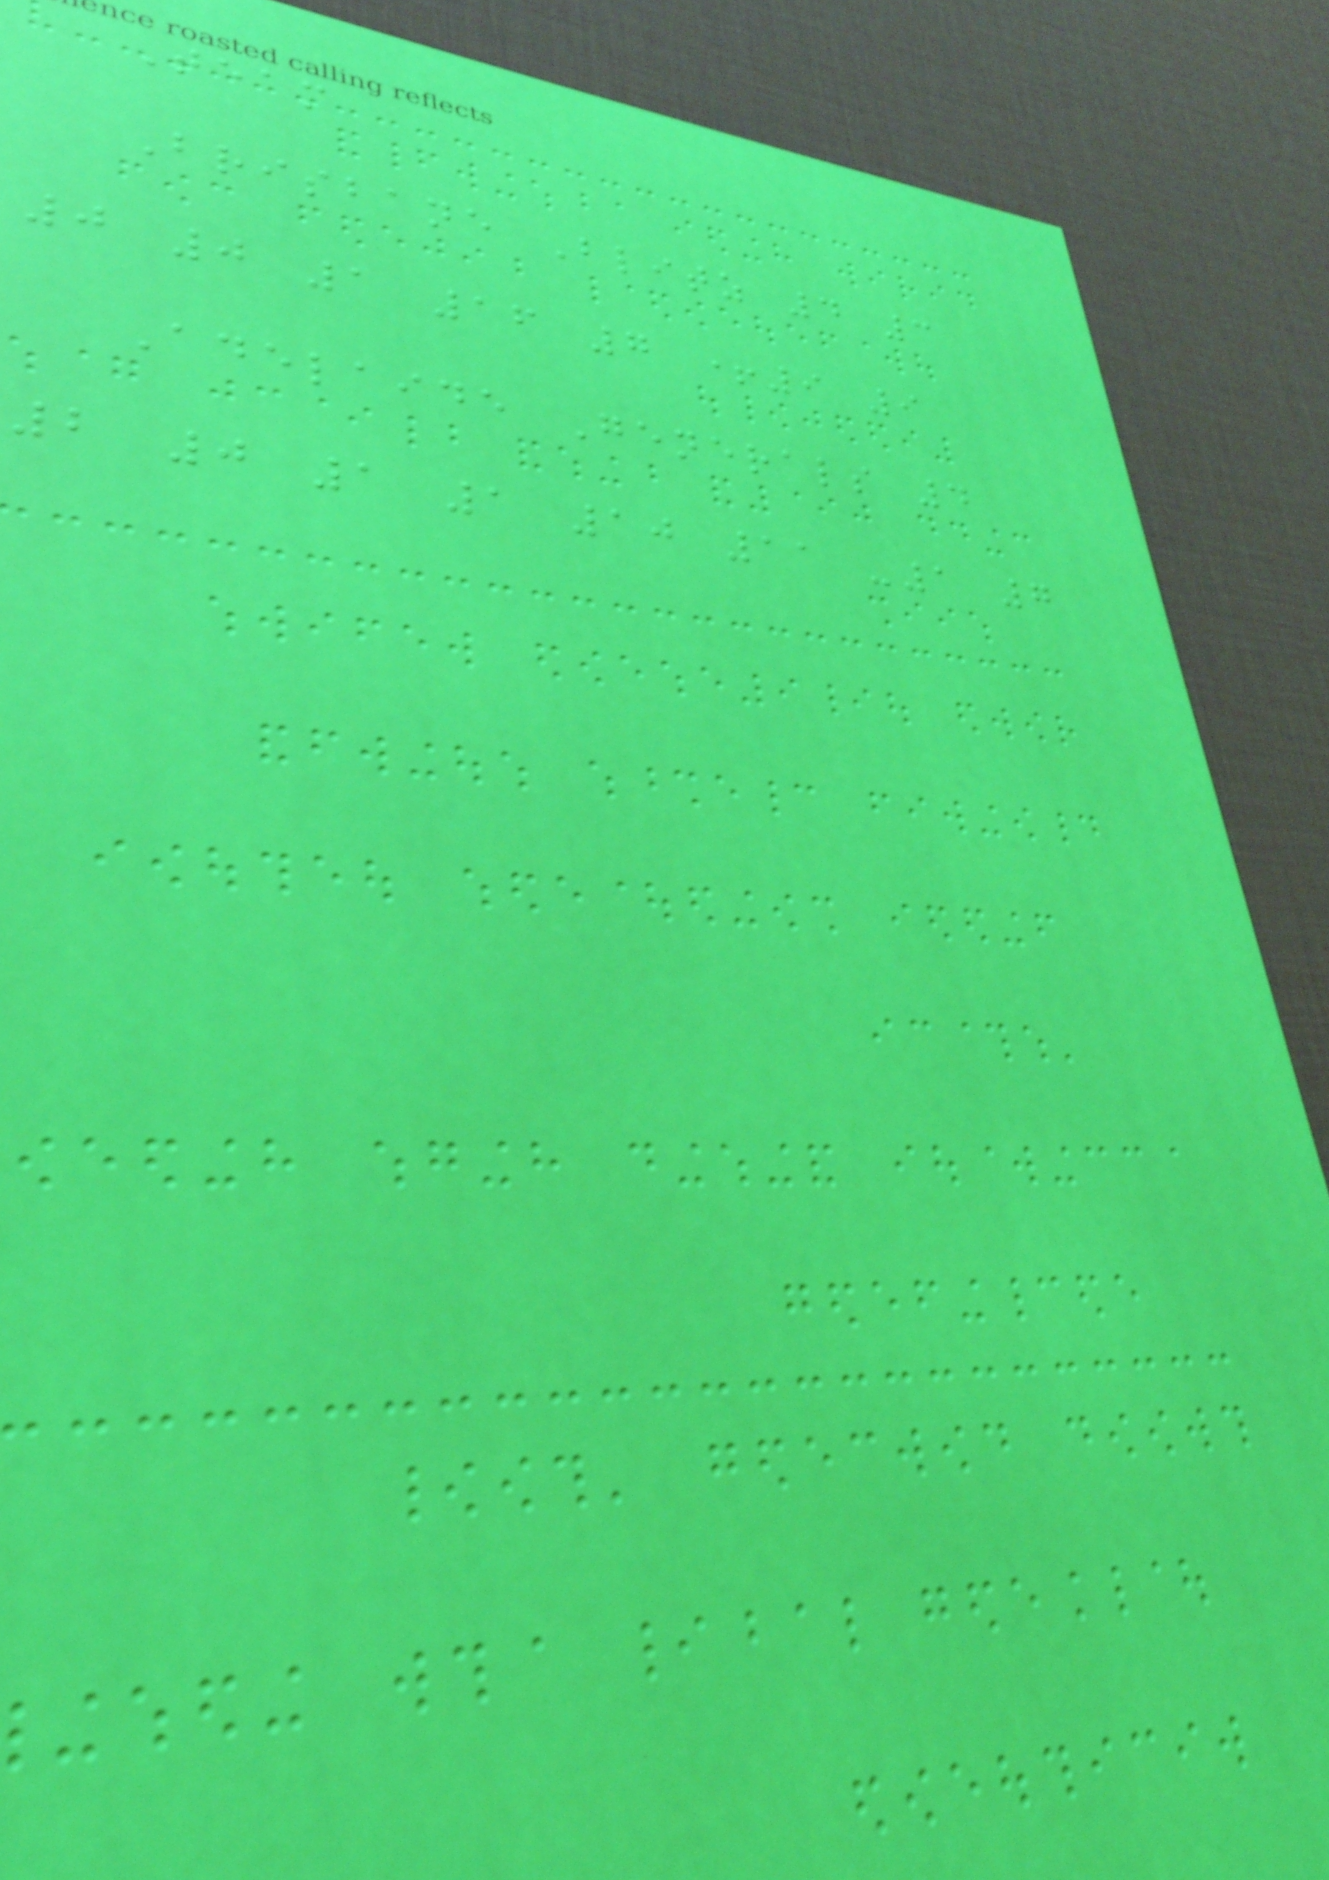Team
Brisbane Blitz 4 3
0 0 1 16 7 +9 9
Adelaide Generals 4
2 0 1 1 10 11 -1 7
